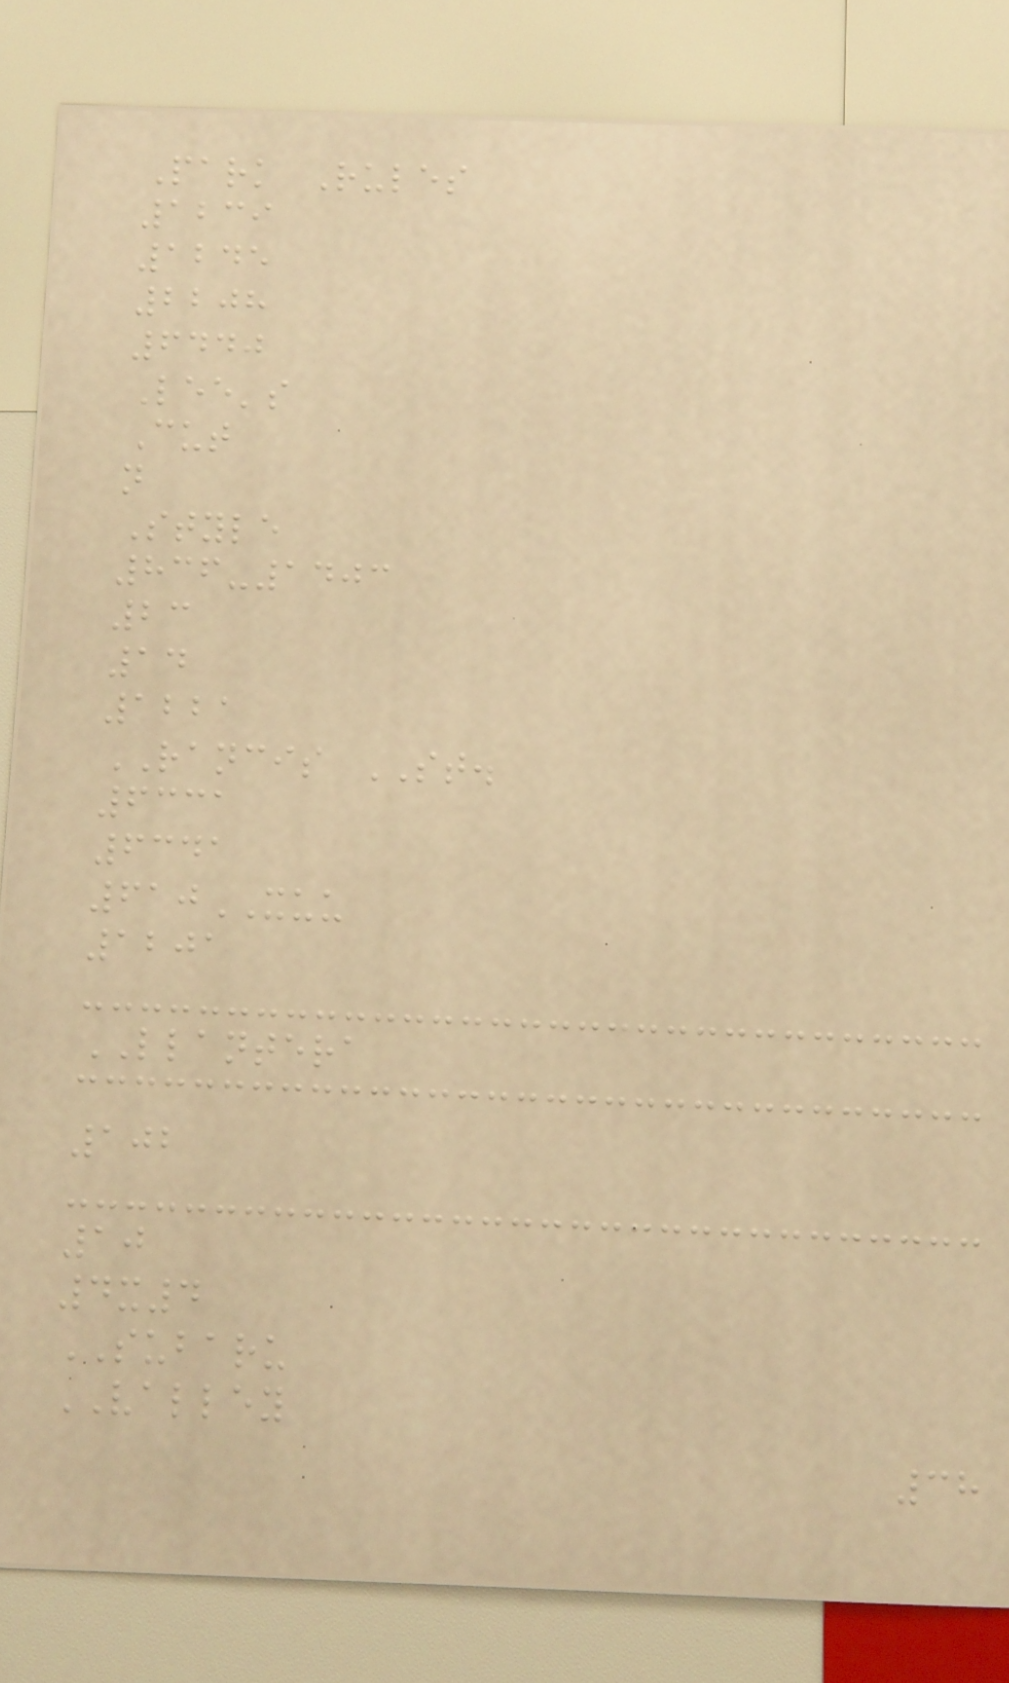Park Rules
1239
1245
2208
6440
Lee's
Cut
n
Style
836-1403
23
14
1221
RANCIS ST.
6331
6341
610XUU
1201
LLANTERA
102
10
4x4
SUBARU
VALLEY
38
